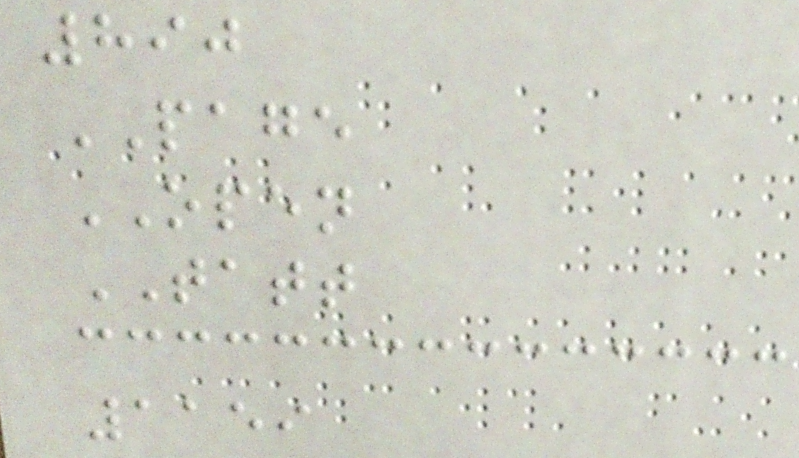890
PAGE
OPEN
TATT
1159
